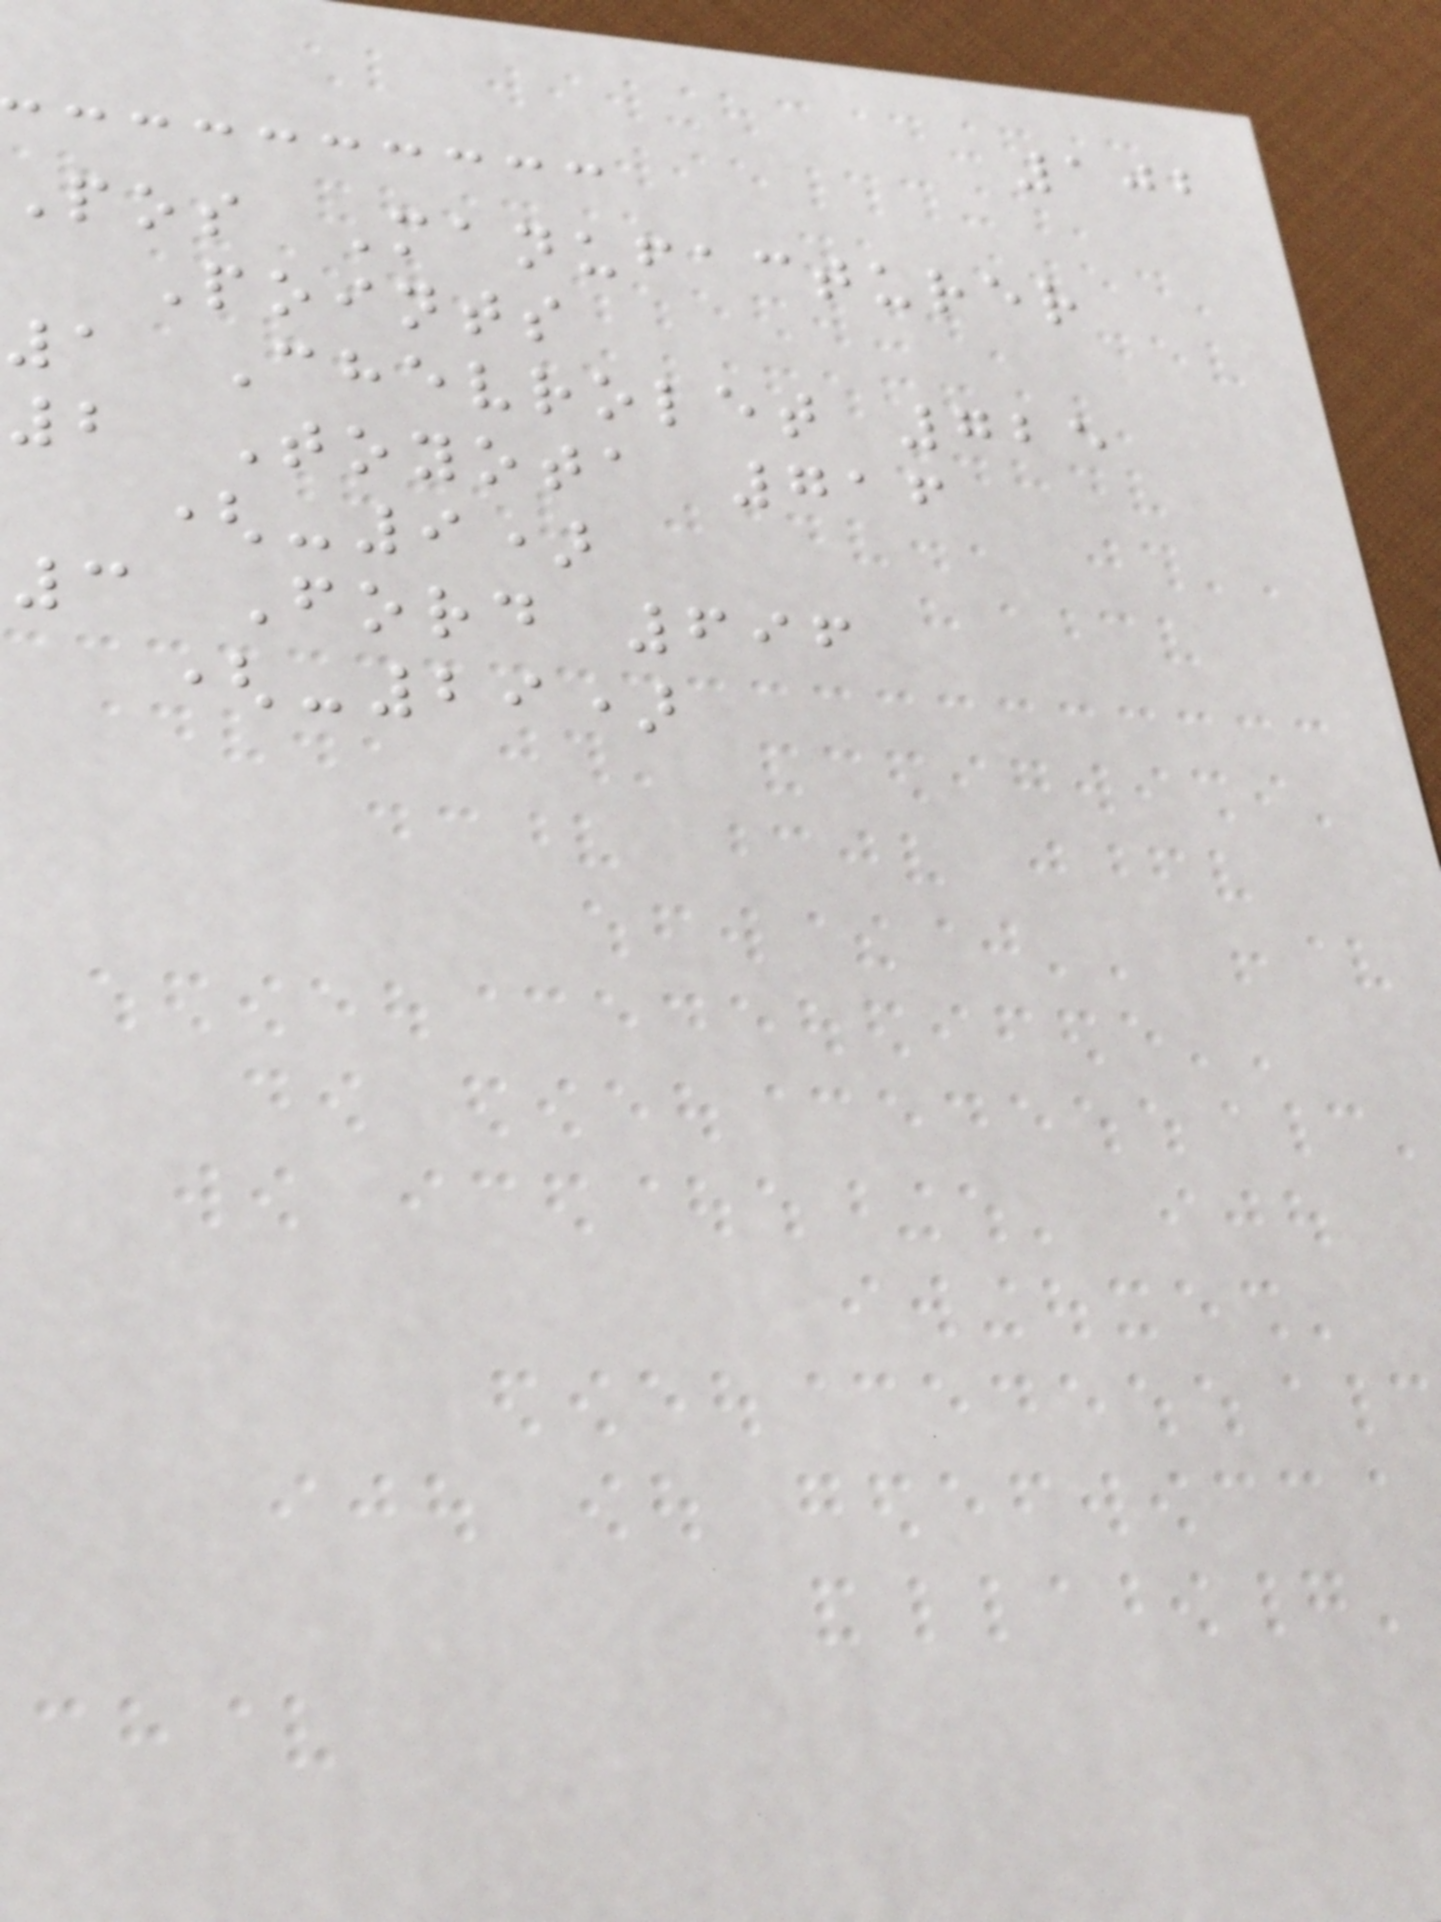102
Pos Manufacturer
Points
1 Chevrolet 725
2 Toyota 716
(-9)
3 Ford 696
(-29)
